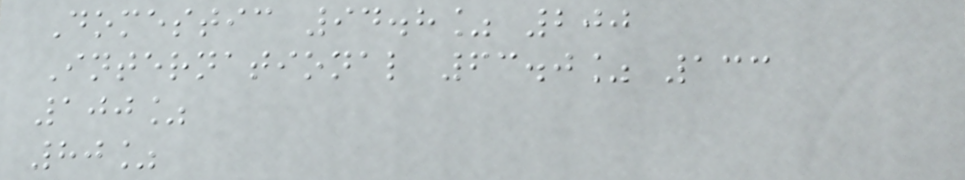Domestic 94.8% 200
International 63.0% 133
100%
80%
